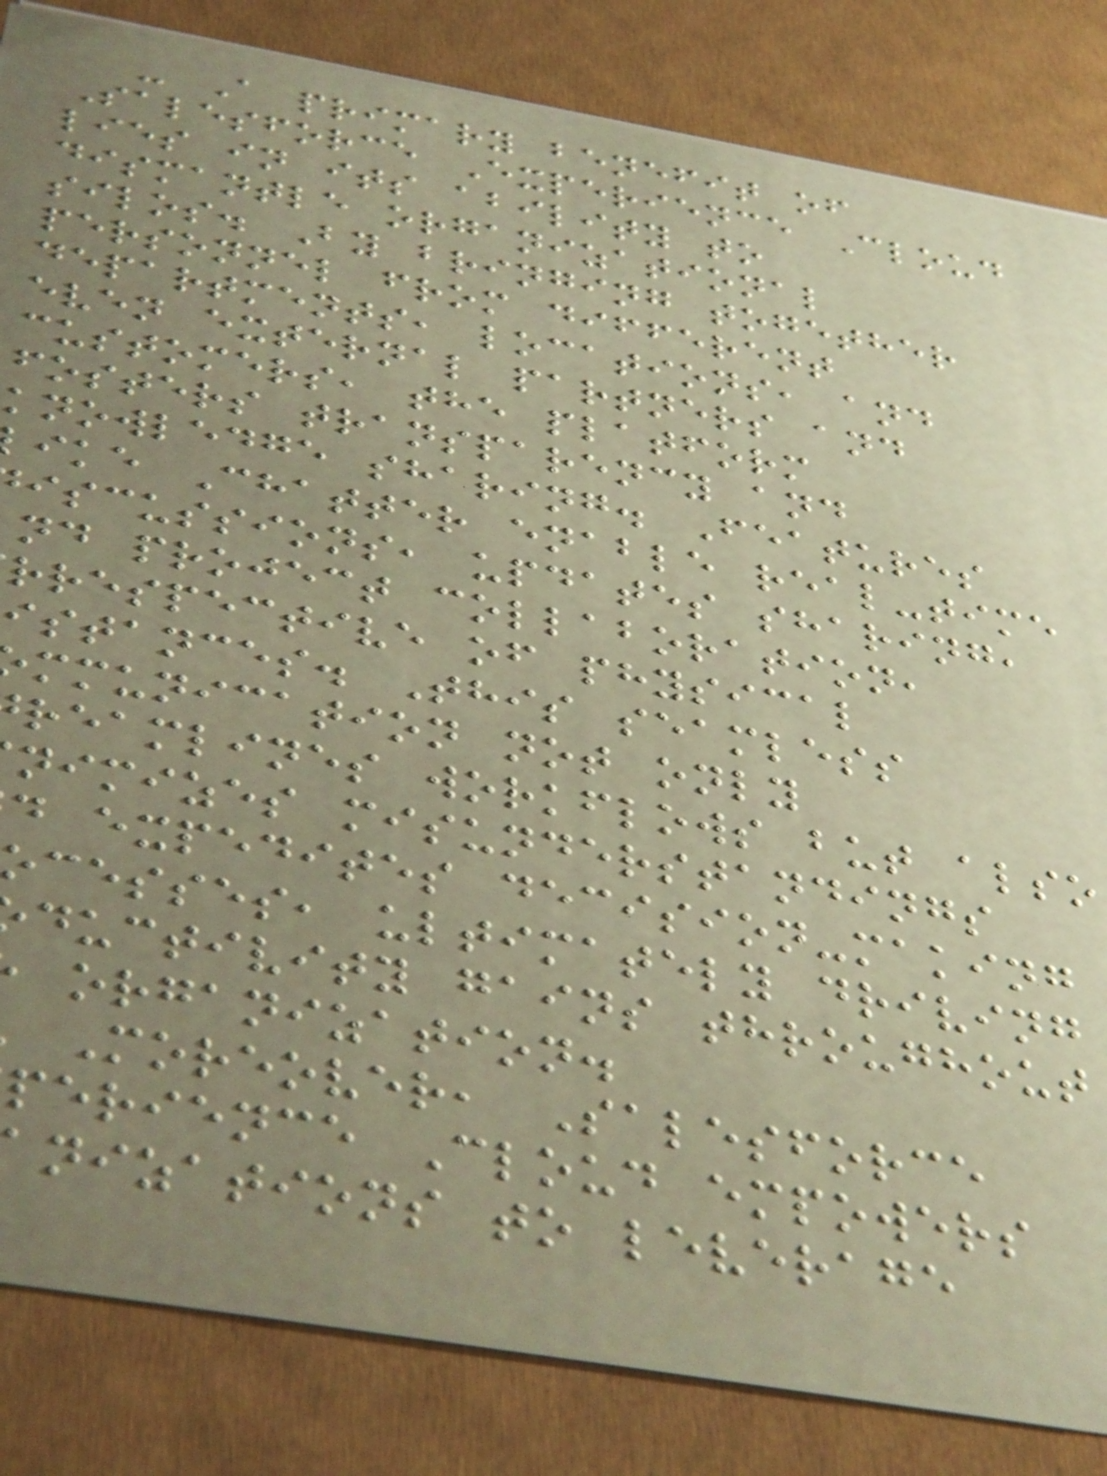- A primary benefit of
Salesforce Experience Cloud
lies in its ability to
dismantle organizational
silos. By bringing together
personnel from different
departments, locations, and
even external partners and
customers, the platform
fosters transparency and
knowledge sharing. Features
ike Chatter enable real-time
iscussions, updates sharing,
nd project collaboration,
rrespective of physical
istances. This seamless
mmunication not only
reamlines workflows but also
nimizes misunderstandings
d expedites decision-making
ocesses, ultimately driving
ductivity gains throughout
organization.
Moreover, Salesforce
perience Cloud empowers
nizations to leverage
